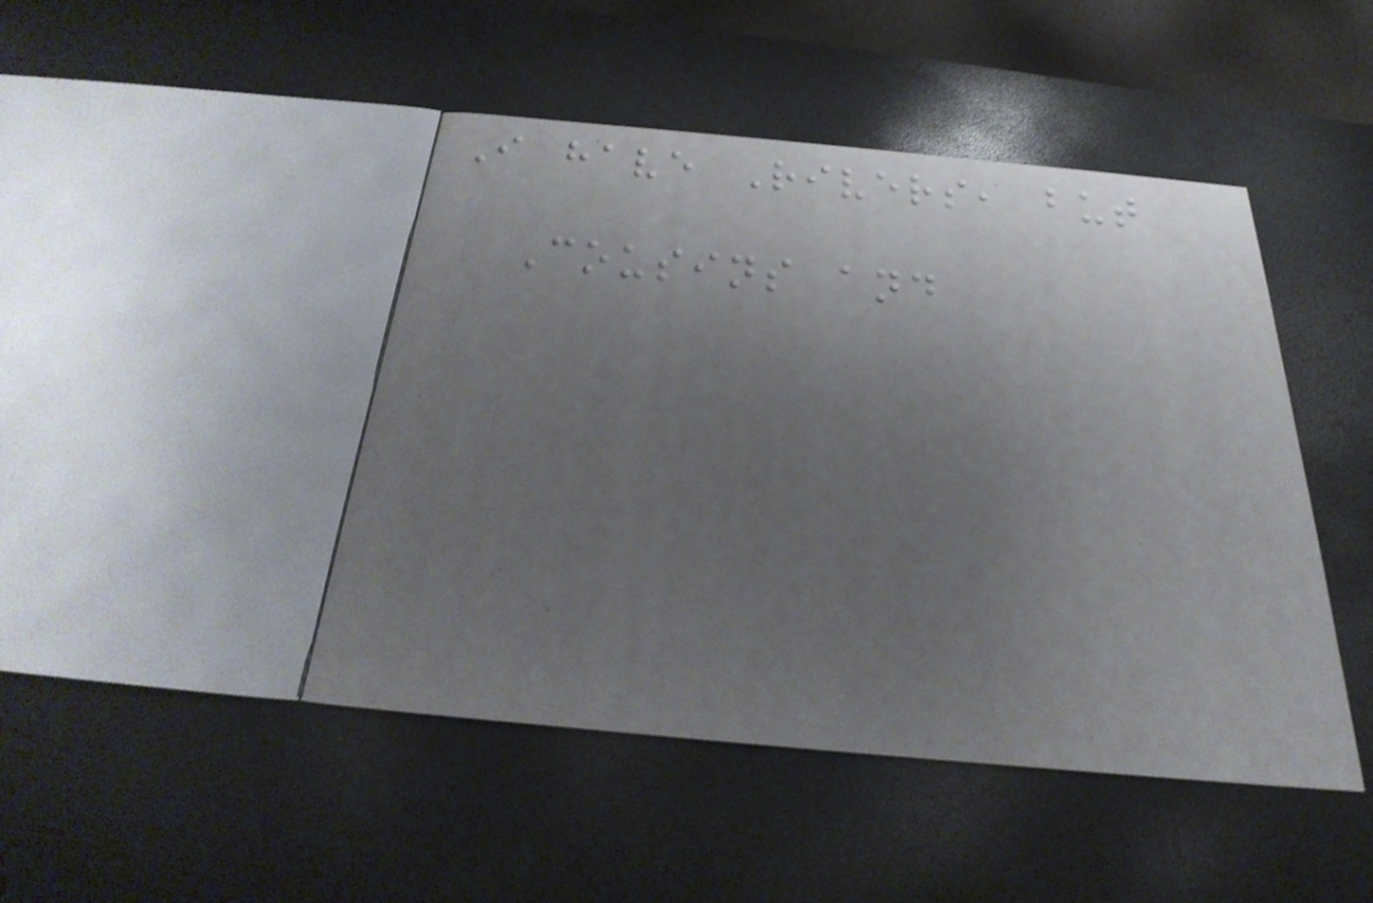I have Rivers, but
Cousins and
